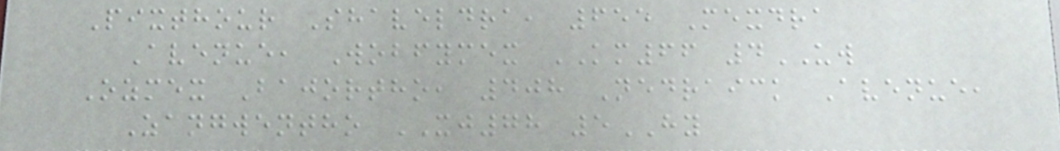Pixthour Shaveldra, 655 Mexdra
Avenue, Wobfymex KM66 4UW
Ozmex Bajortho, 408 Nedraick Avenue,
Zangwentho XJ78 5HY
